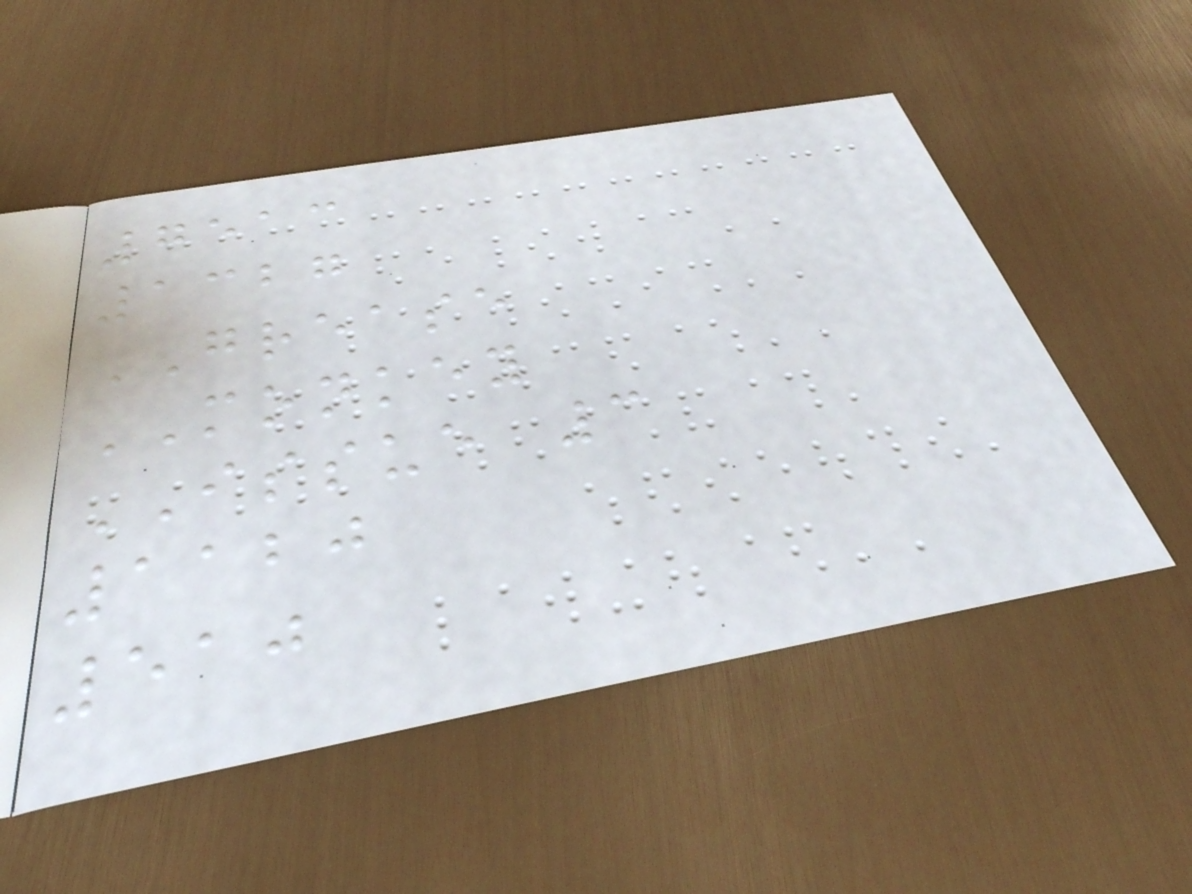7513
1327
GREASE
MONKEY
ISSUE 3
1120
510
